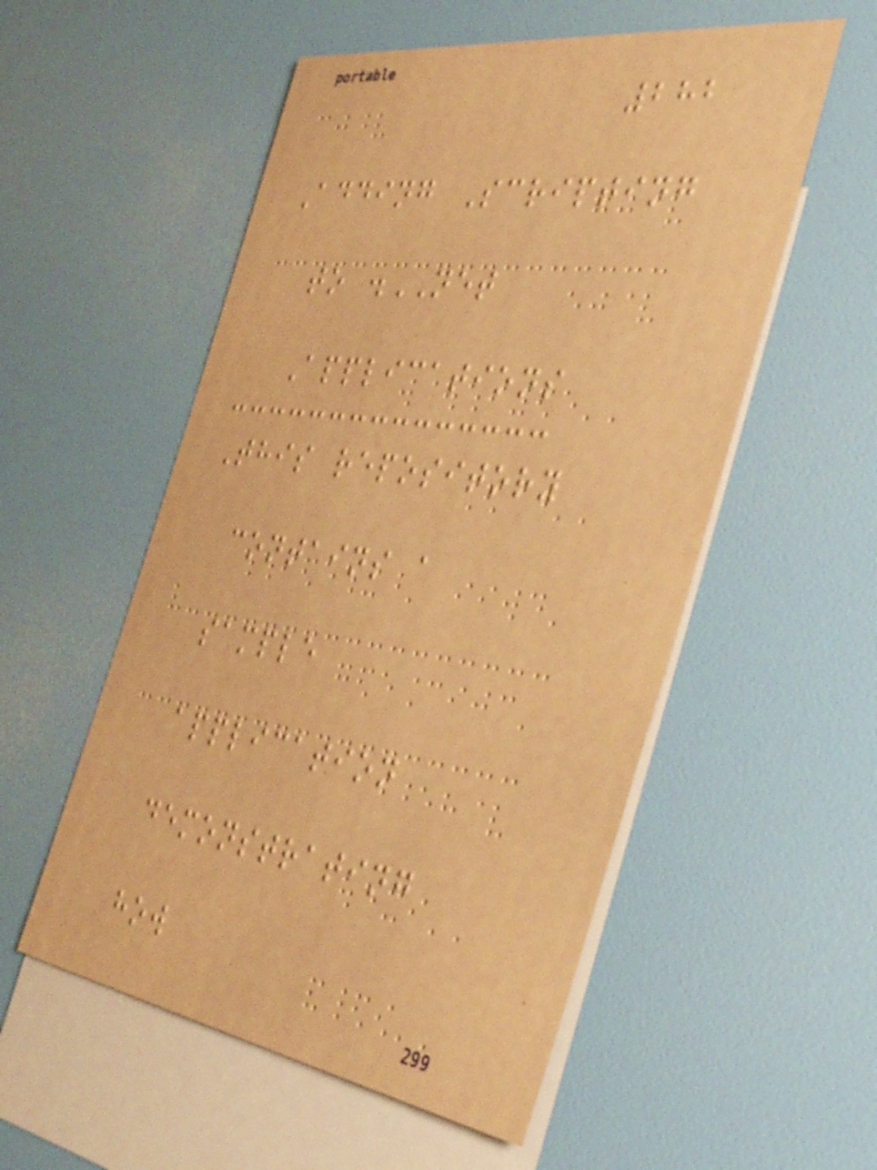282
Adding Scripting
to .NET
Applications
This repository
contains a
sample
application
demonstrating
how
